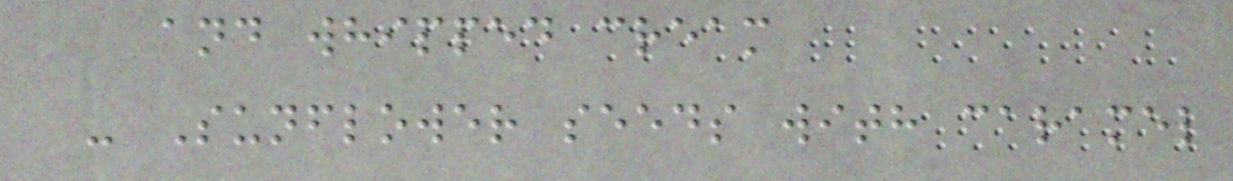and whipped cream
- Sunflower seeds with caramel
